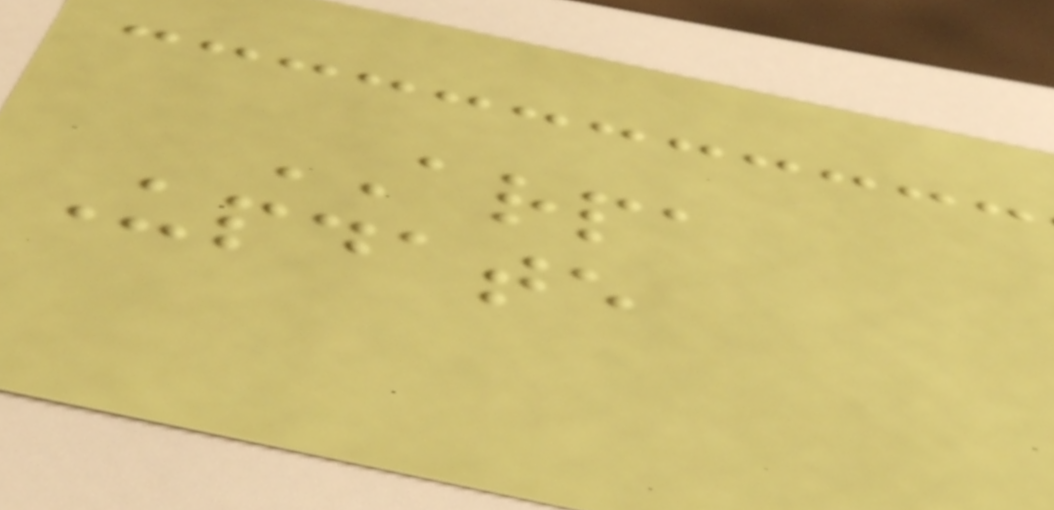ARPA
Update
